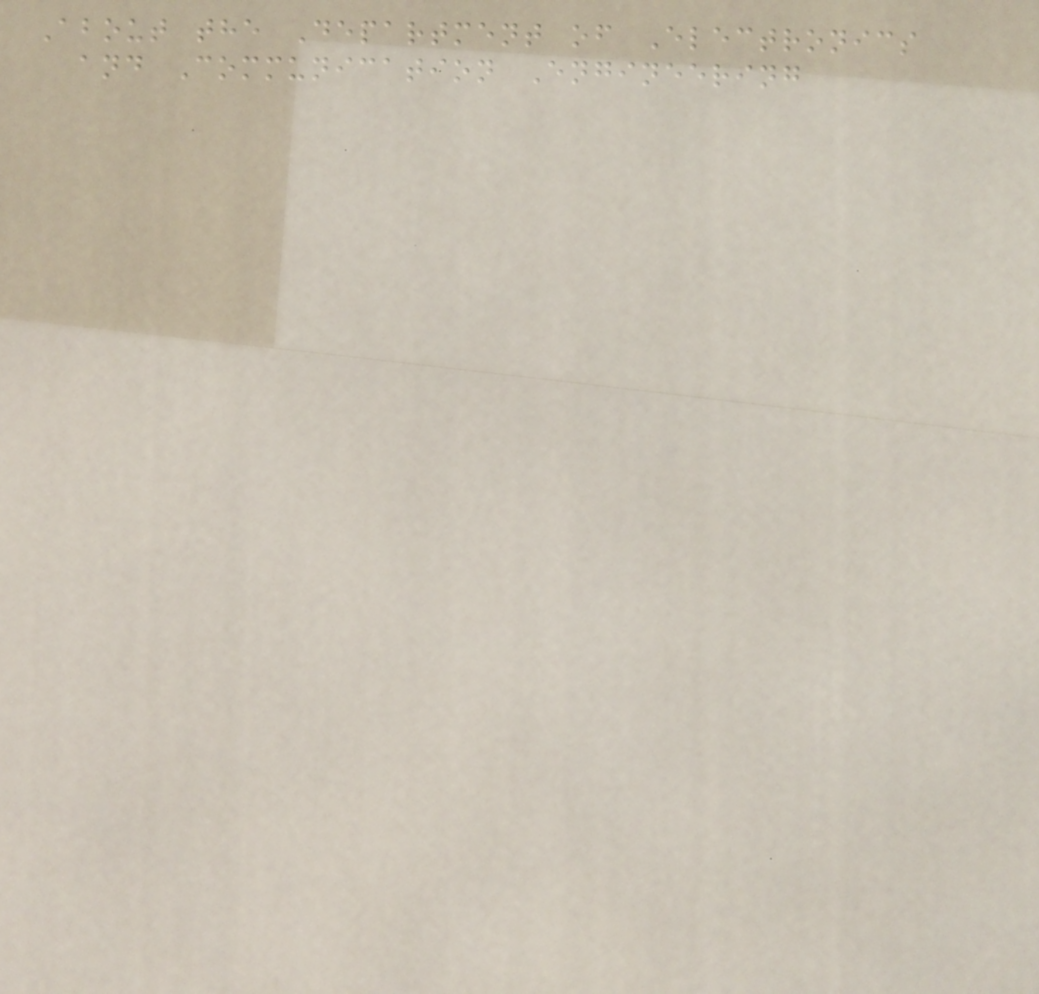About the Department of Electronics
and Communication Engineering
